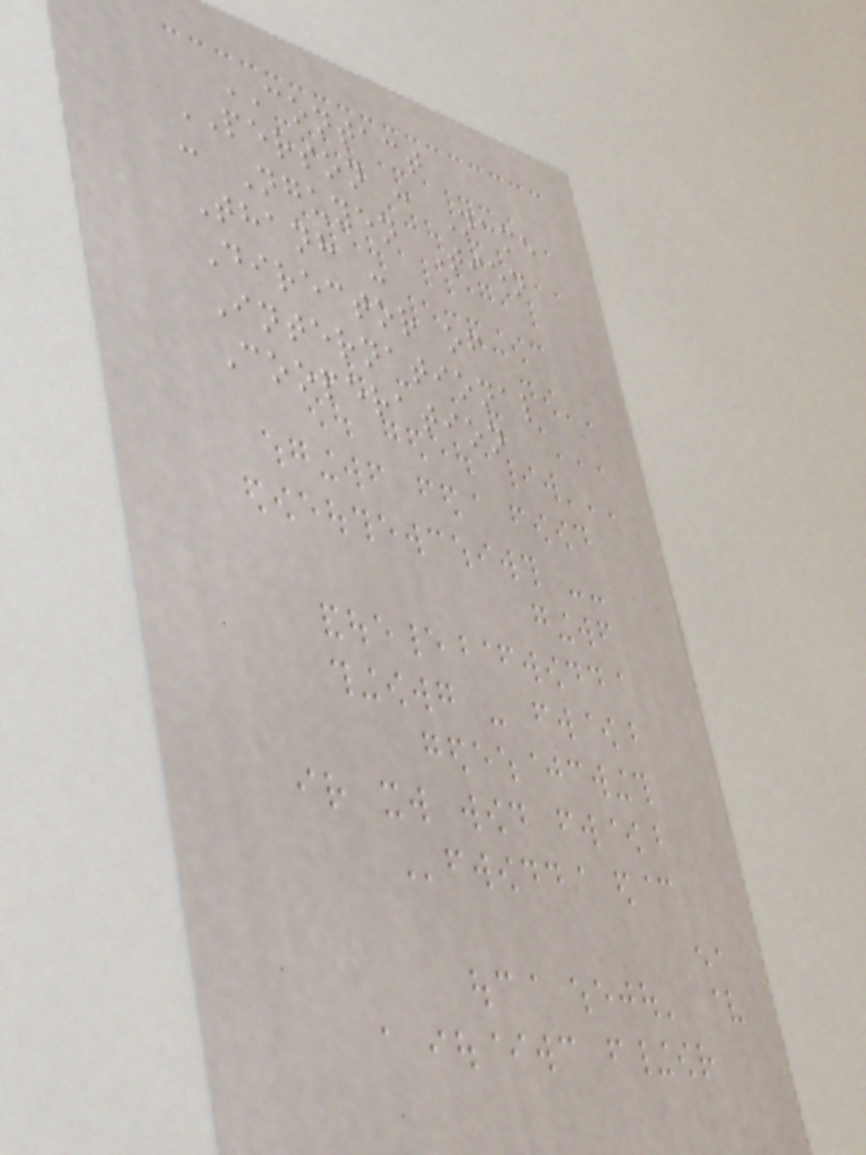CONTACT
PERSON : Name
: Nguyen Tien
Thanh -
Director of
International
Cooperation
